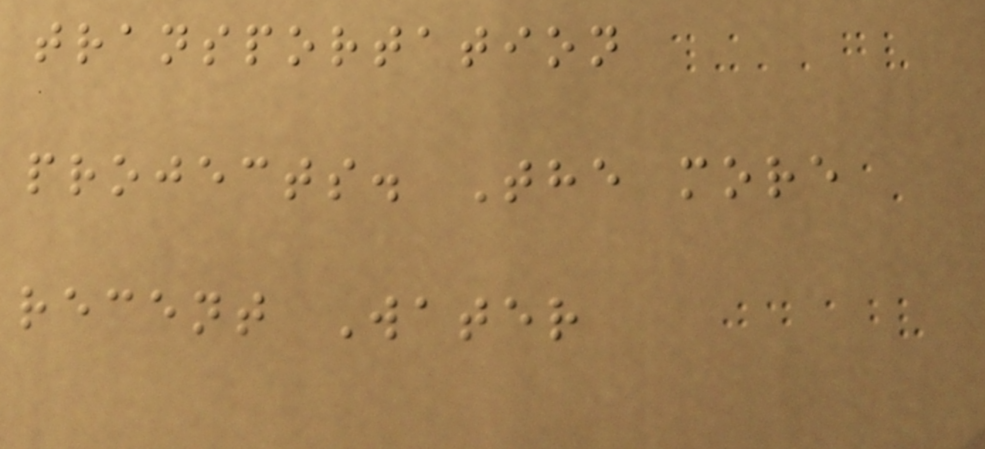transportation
projects. The more
recent Water
